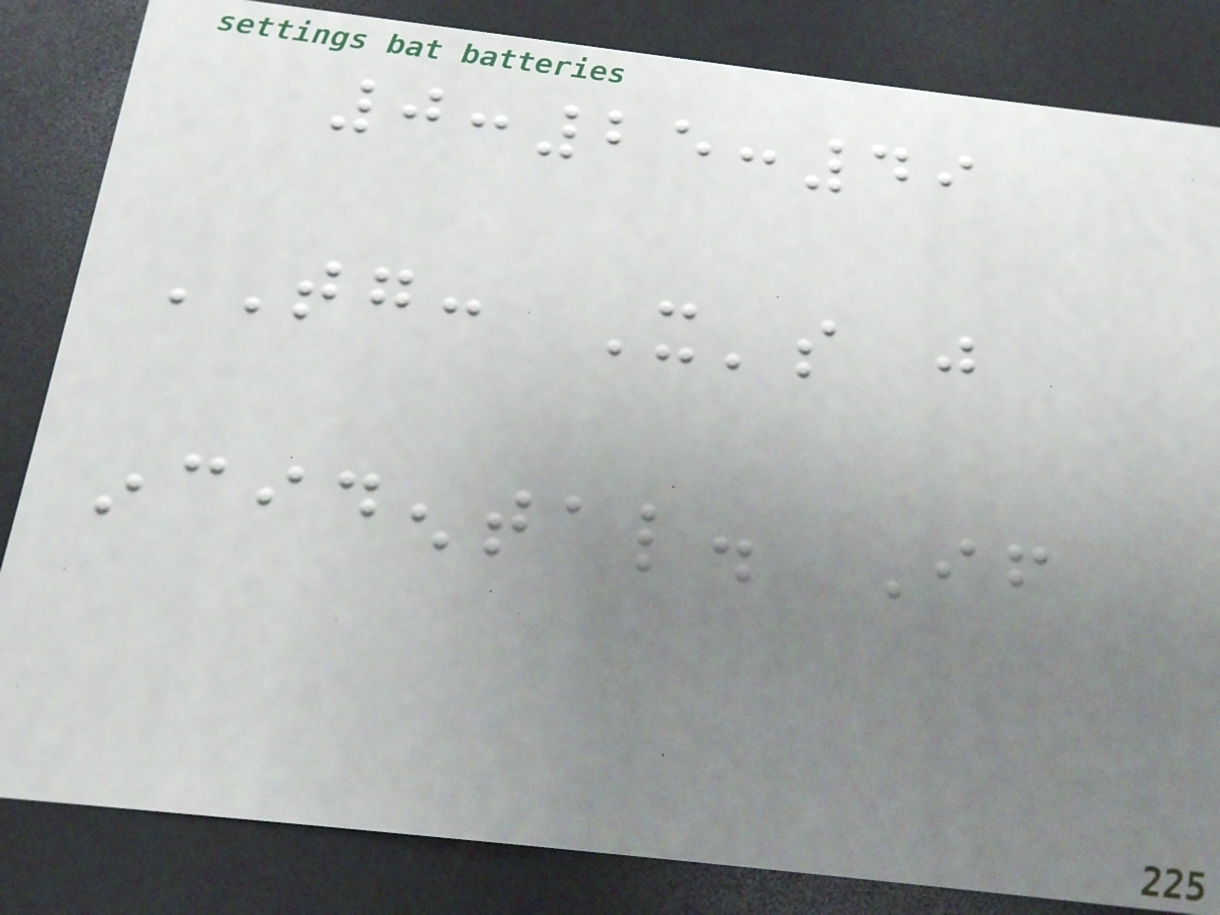0:25:49
TG: It's just
incidental. If
